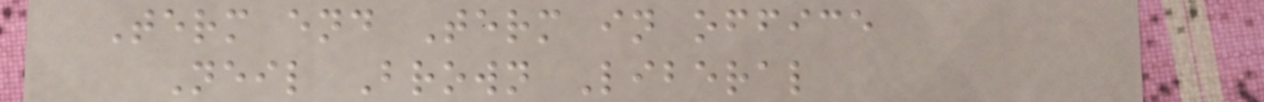Term end Term in office
Neil Brown Liberal
